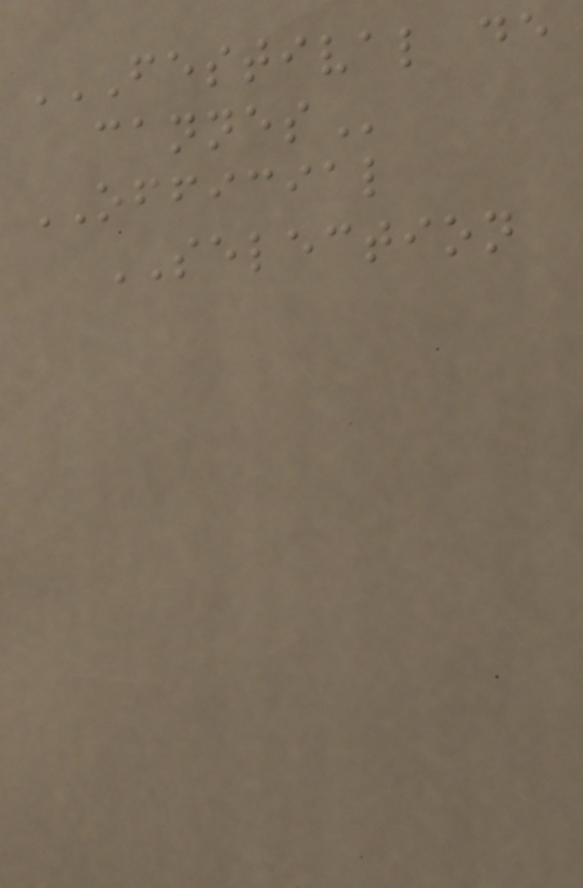FESTIVAL DE
CANNES
OFFICIAL
SELECTION
